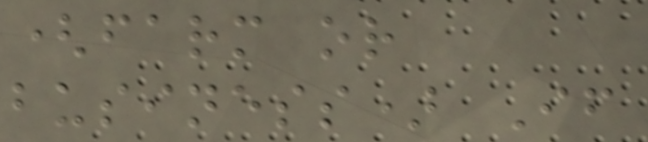(farm or
business) If
